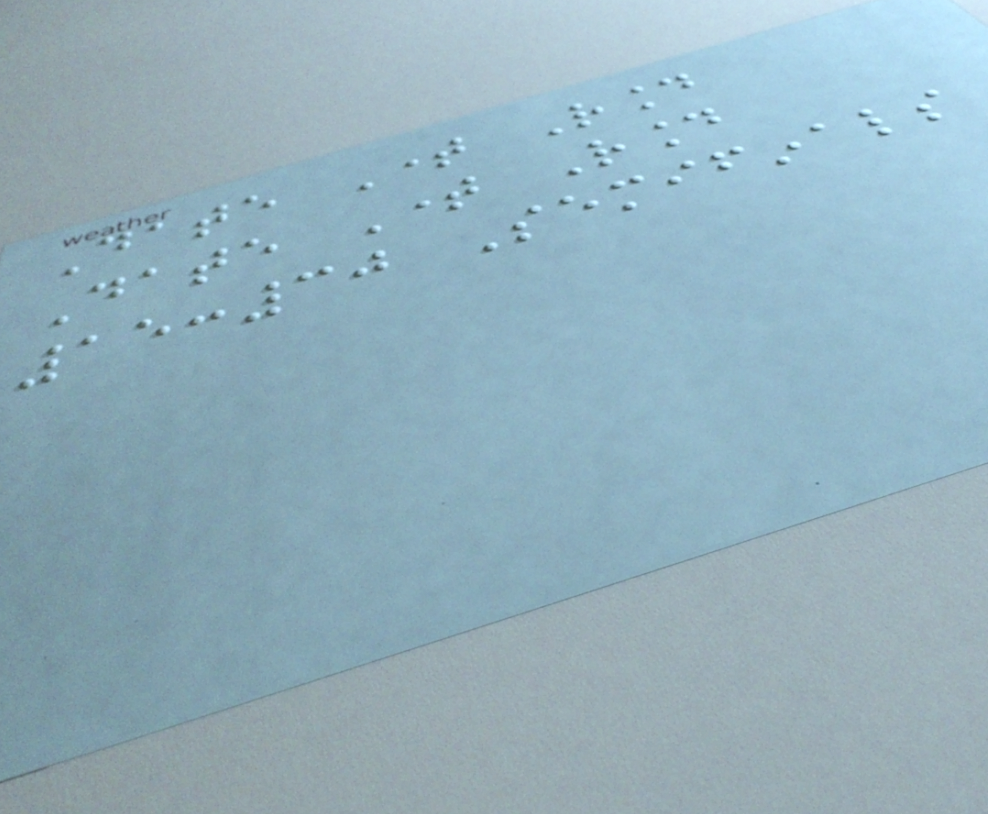Date Time Round
Date Time Round
15:30 Semifinals
